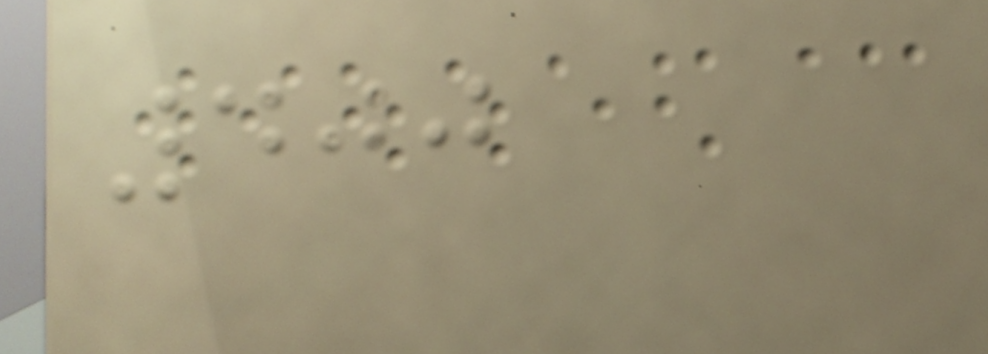400
